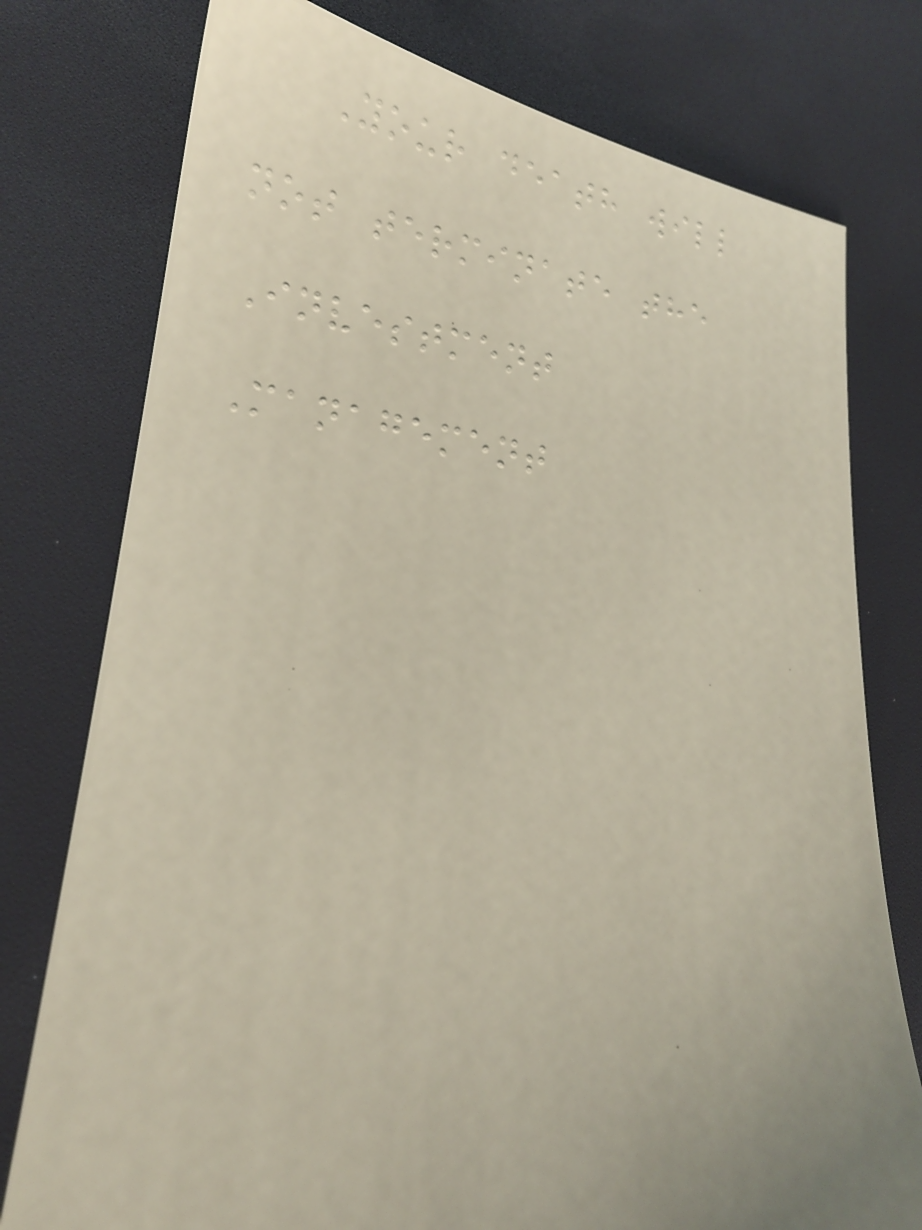Your death will
not terminate the
Investment
Management
